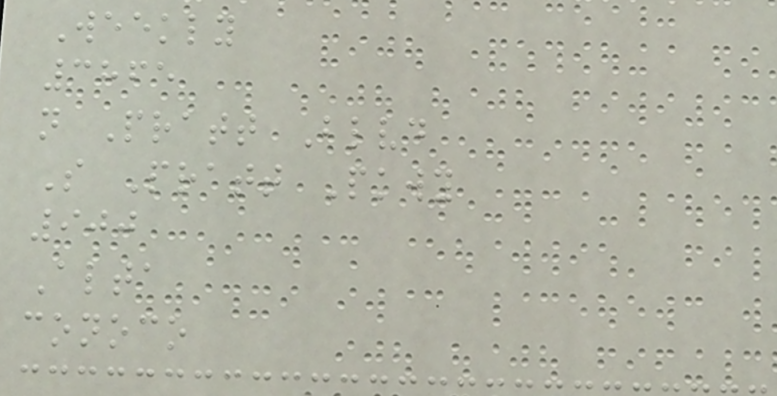Weekly
3865
n Pratt Blvd
S Pratt Pkwy
900
Alta
conoco
